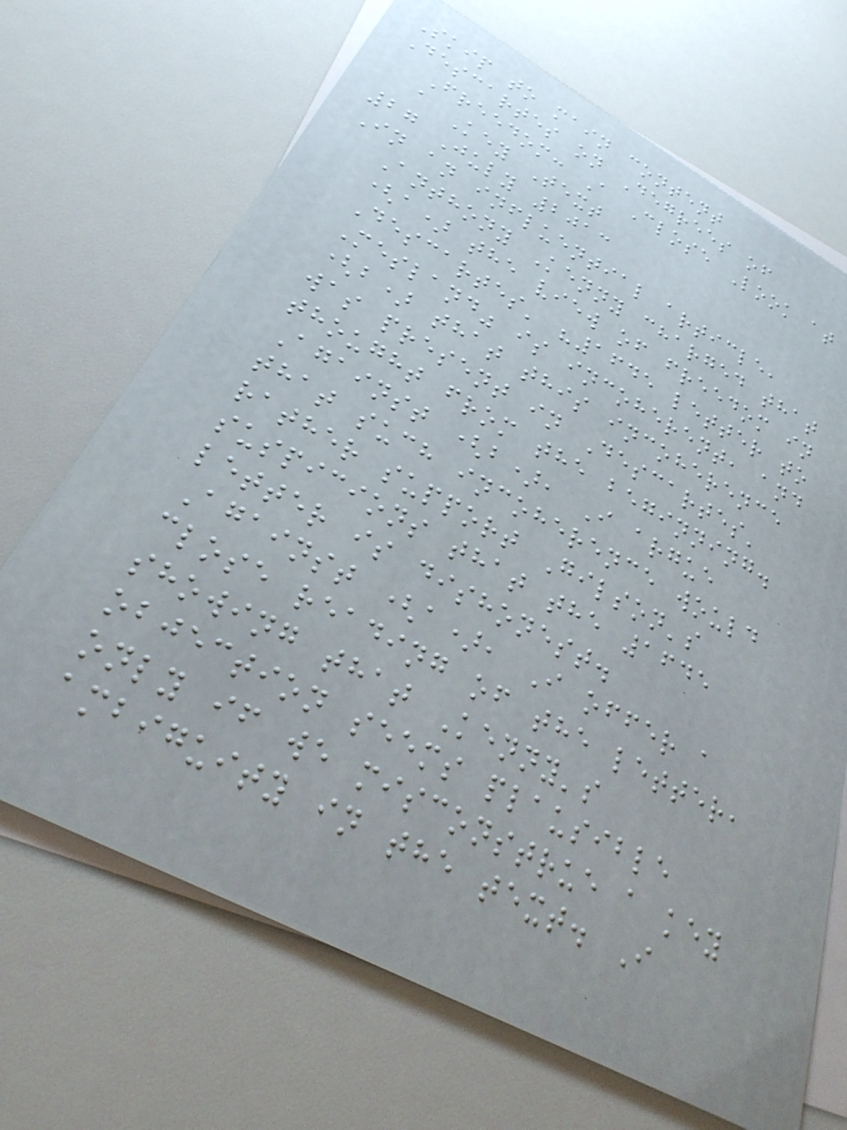Skip to main content
Descartes on Degrees of
Freedom: A Close Look at
a Key Text
27 July 2013
In an influential article,
Anthony Kenny charged that
(a) the view of freedom in
Descartes' "1645 letter to
Mesland" is incoherent, and
(b) that this incoherence
was present in Descartes'
thought from the beginning.
Against (b), I argue
that such incoherence would
rather support Gilson's
suspicions that the 1645
letter is dishonest.
Against (a), I offer a
close reading of the letter,
showing that Kenny's
objection seems plausible
only if we misconstrue a key
ambiguity in the text. I
